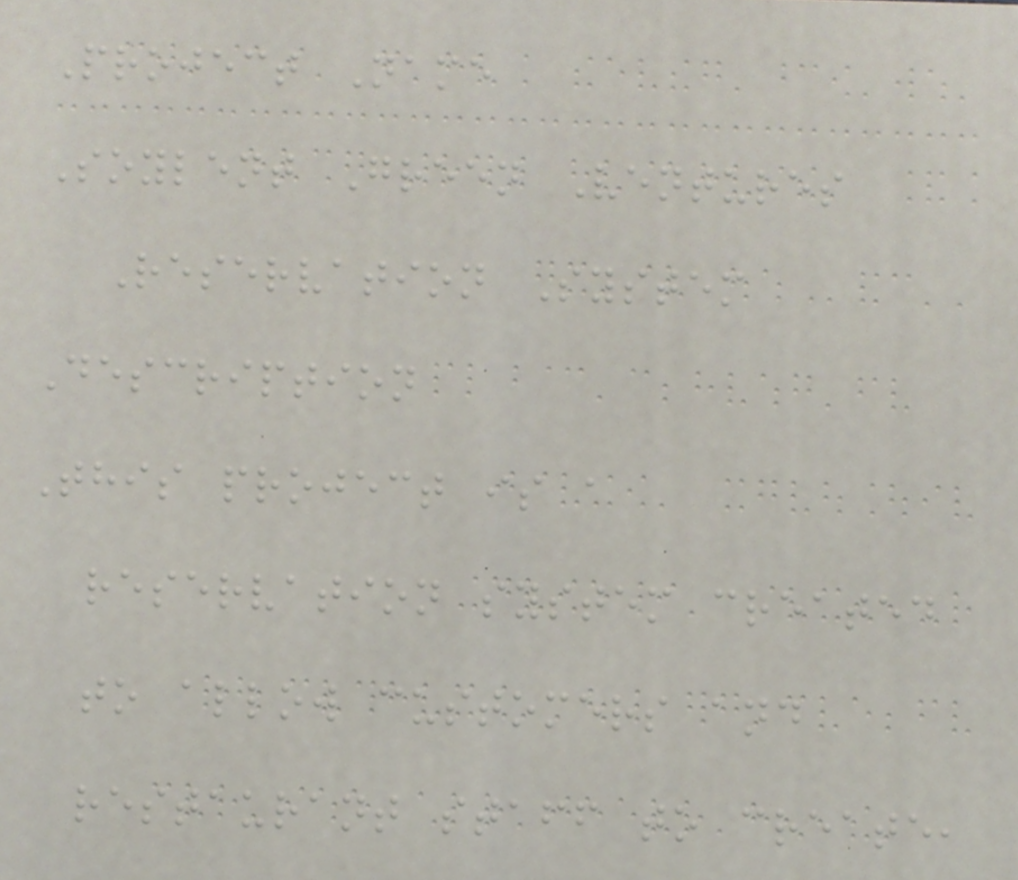Project Name
Soylent Green Ventures
Reservation System
Description
This project is a
reservation system created
to allow customers and
restaurant staff to create,
